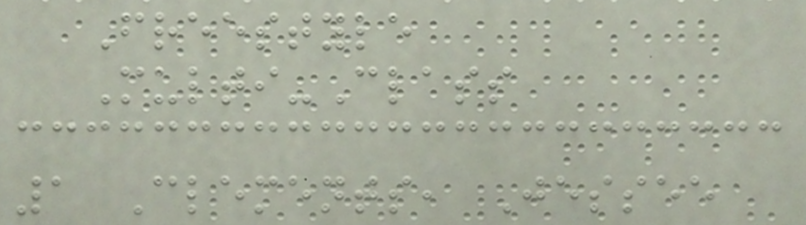Freestyle
Multi-Class
1 Clements, Jessee
